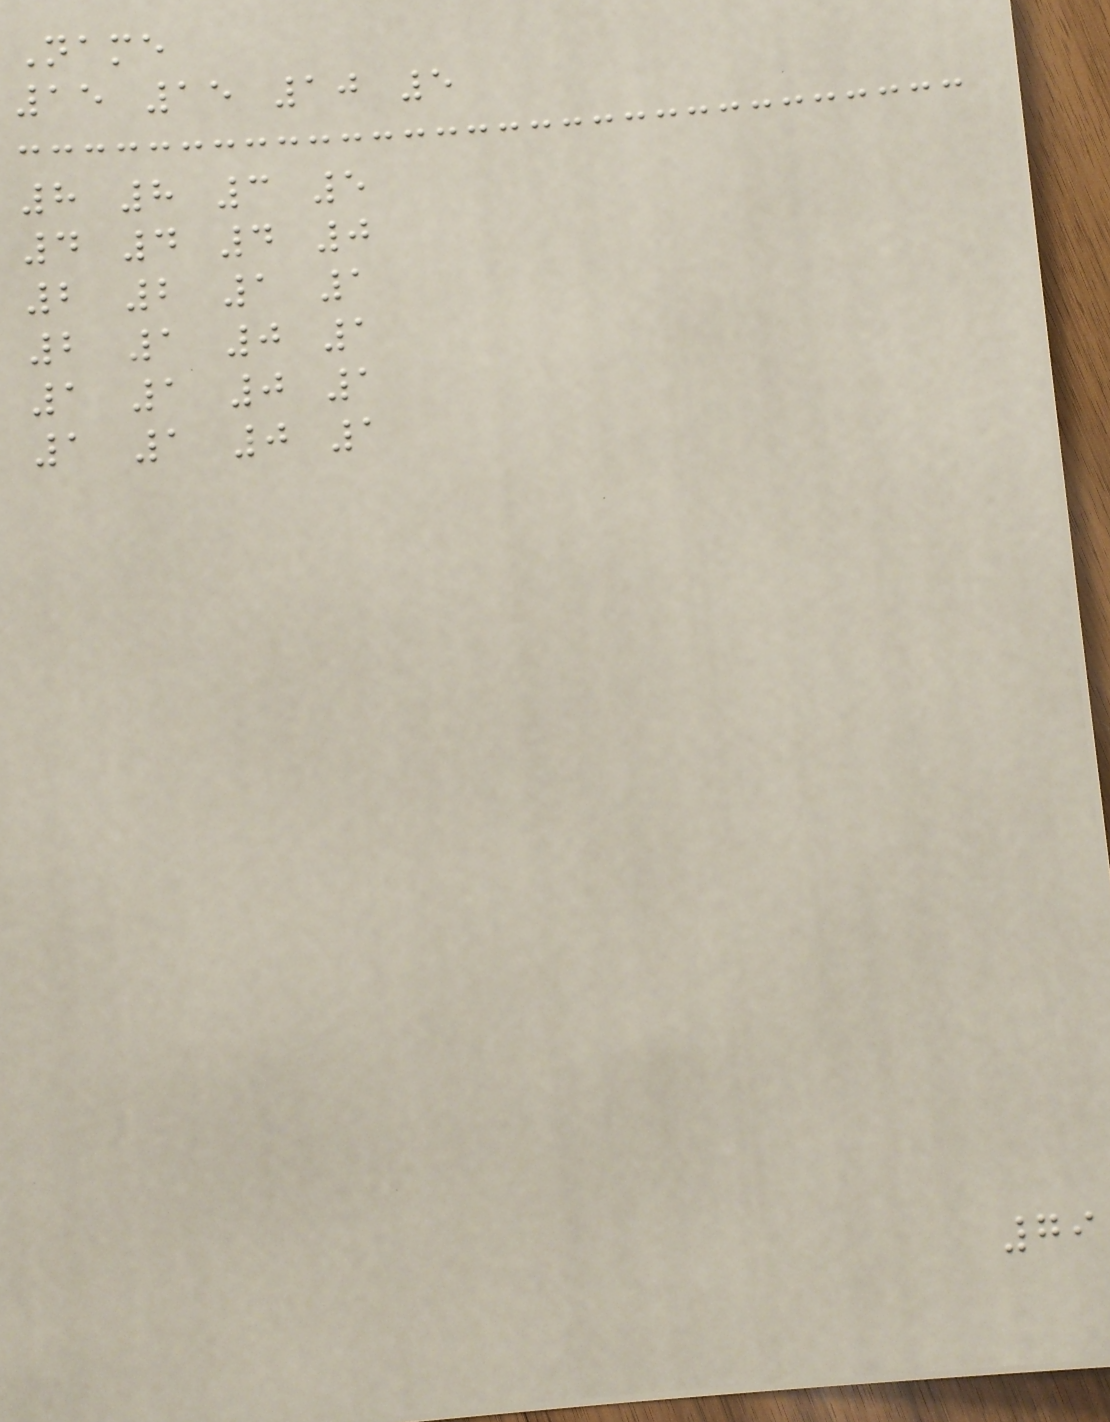Name
15 15 10 5
8 8 3 5
4 4 4 0
2 2 1 1
2 1 0 1
1 1 0 1
1 1 0 1
79
